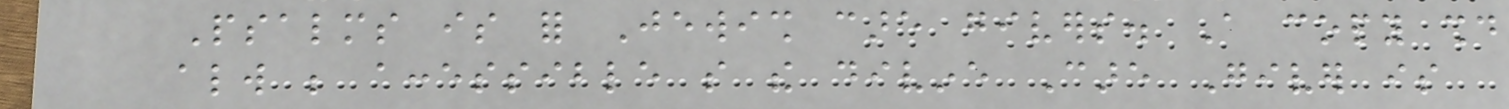Psalms is for Jewish care givers. A copy should
always be accessible so the divine Care Giver is
